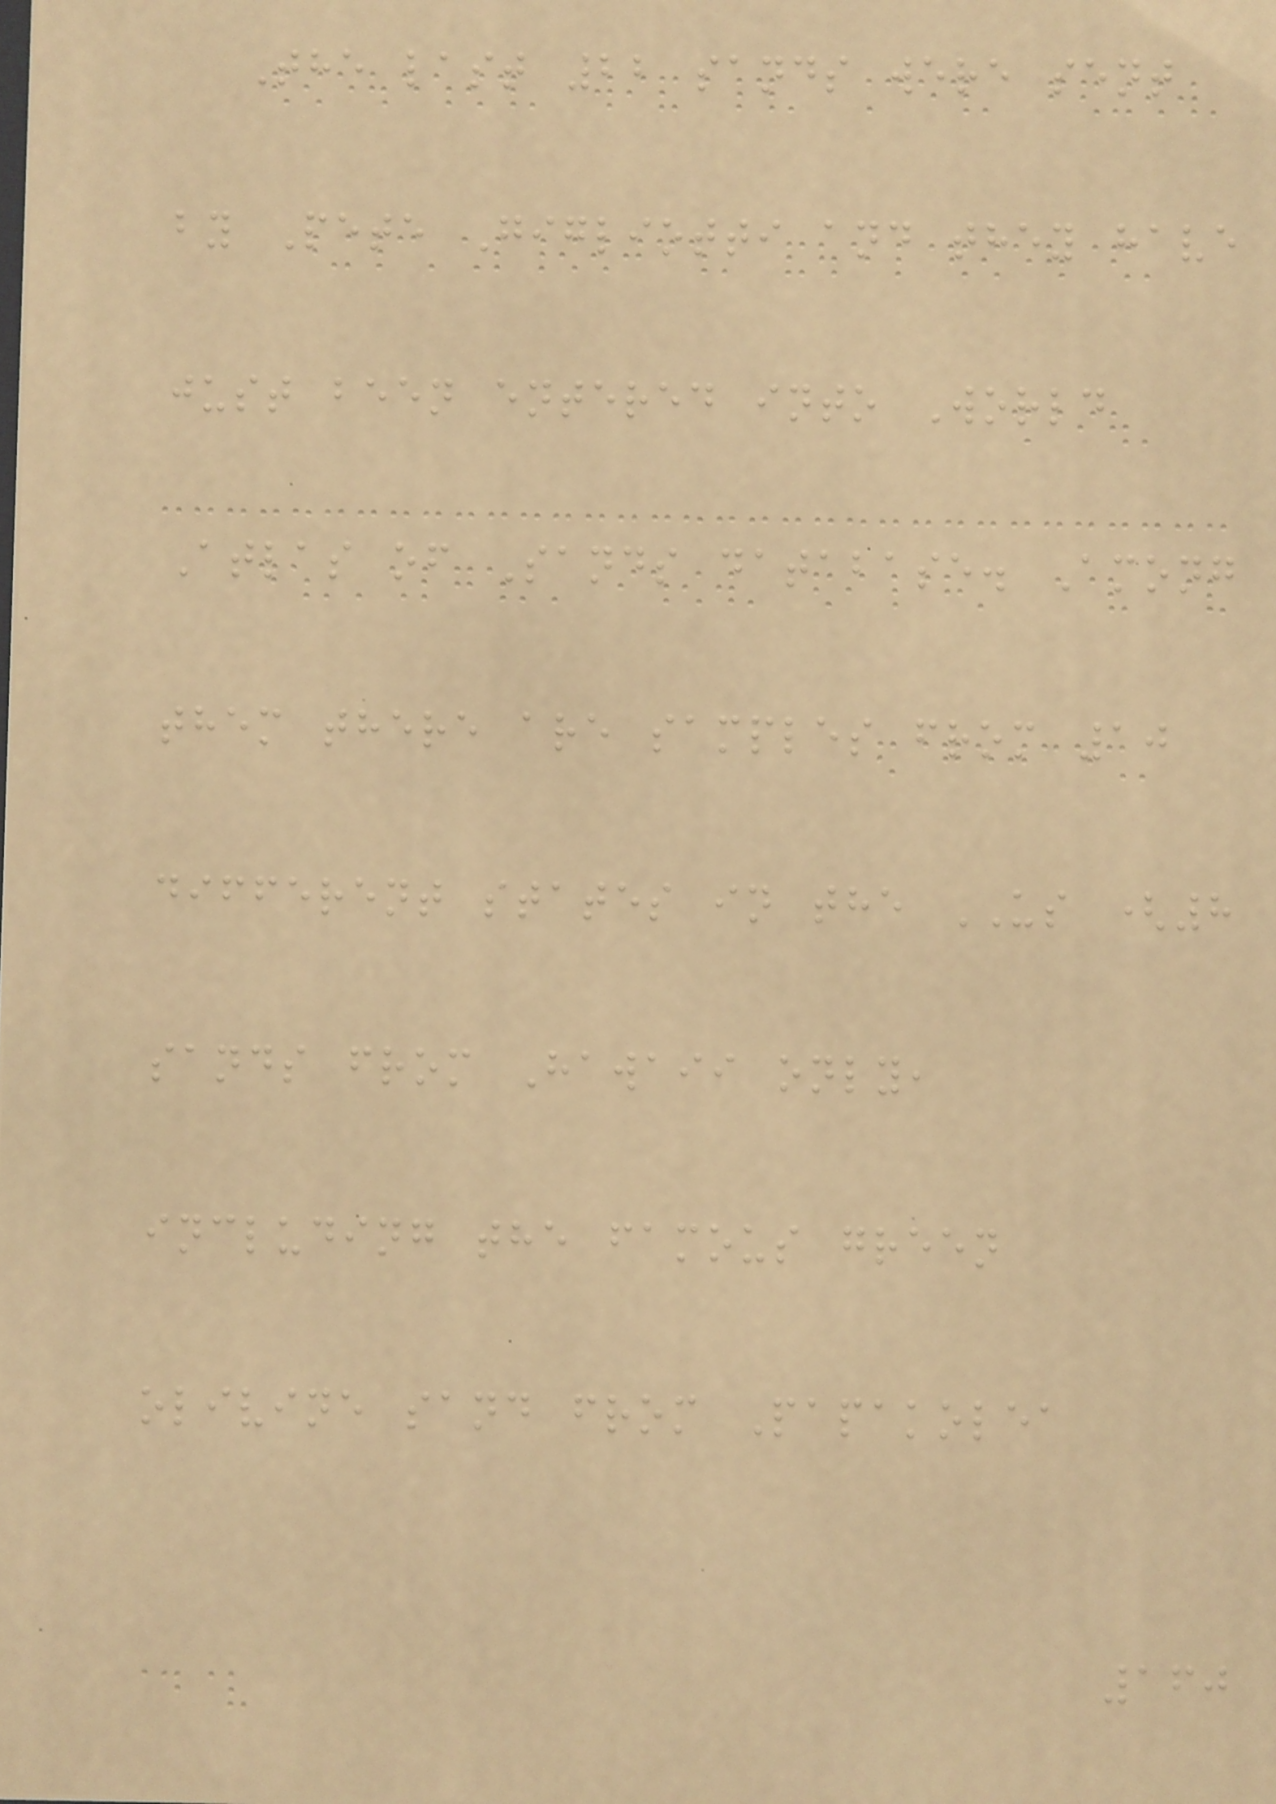The last 22 sands were sent
by Pete Gigliotti and they have
just been entered into World
Atlas of Sands database. Among
them there are samples from 10
different states in the US (8
sands from Hawaii only,
including the famous green
olivine sand from Papakolea
160
